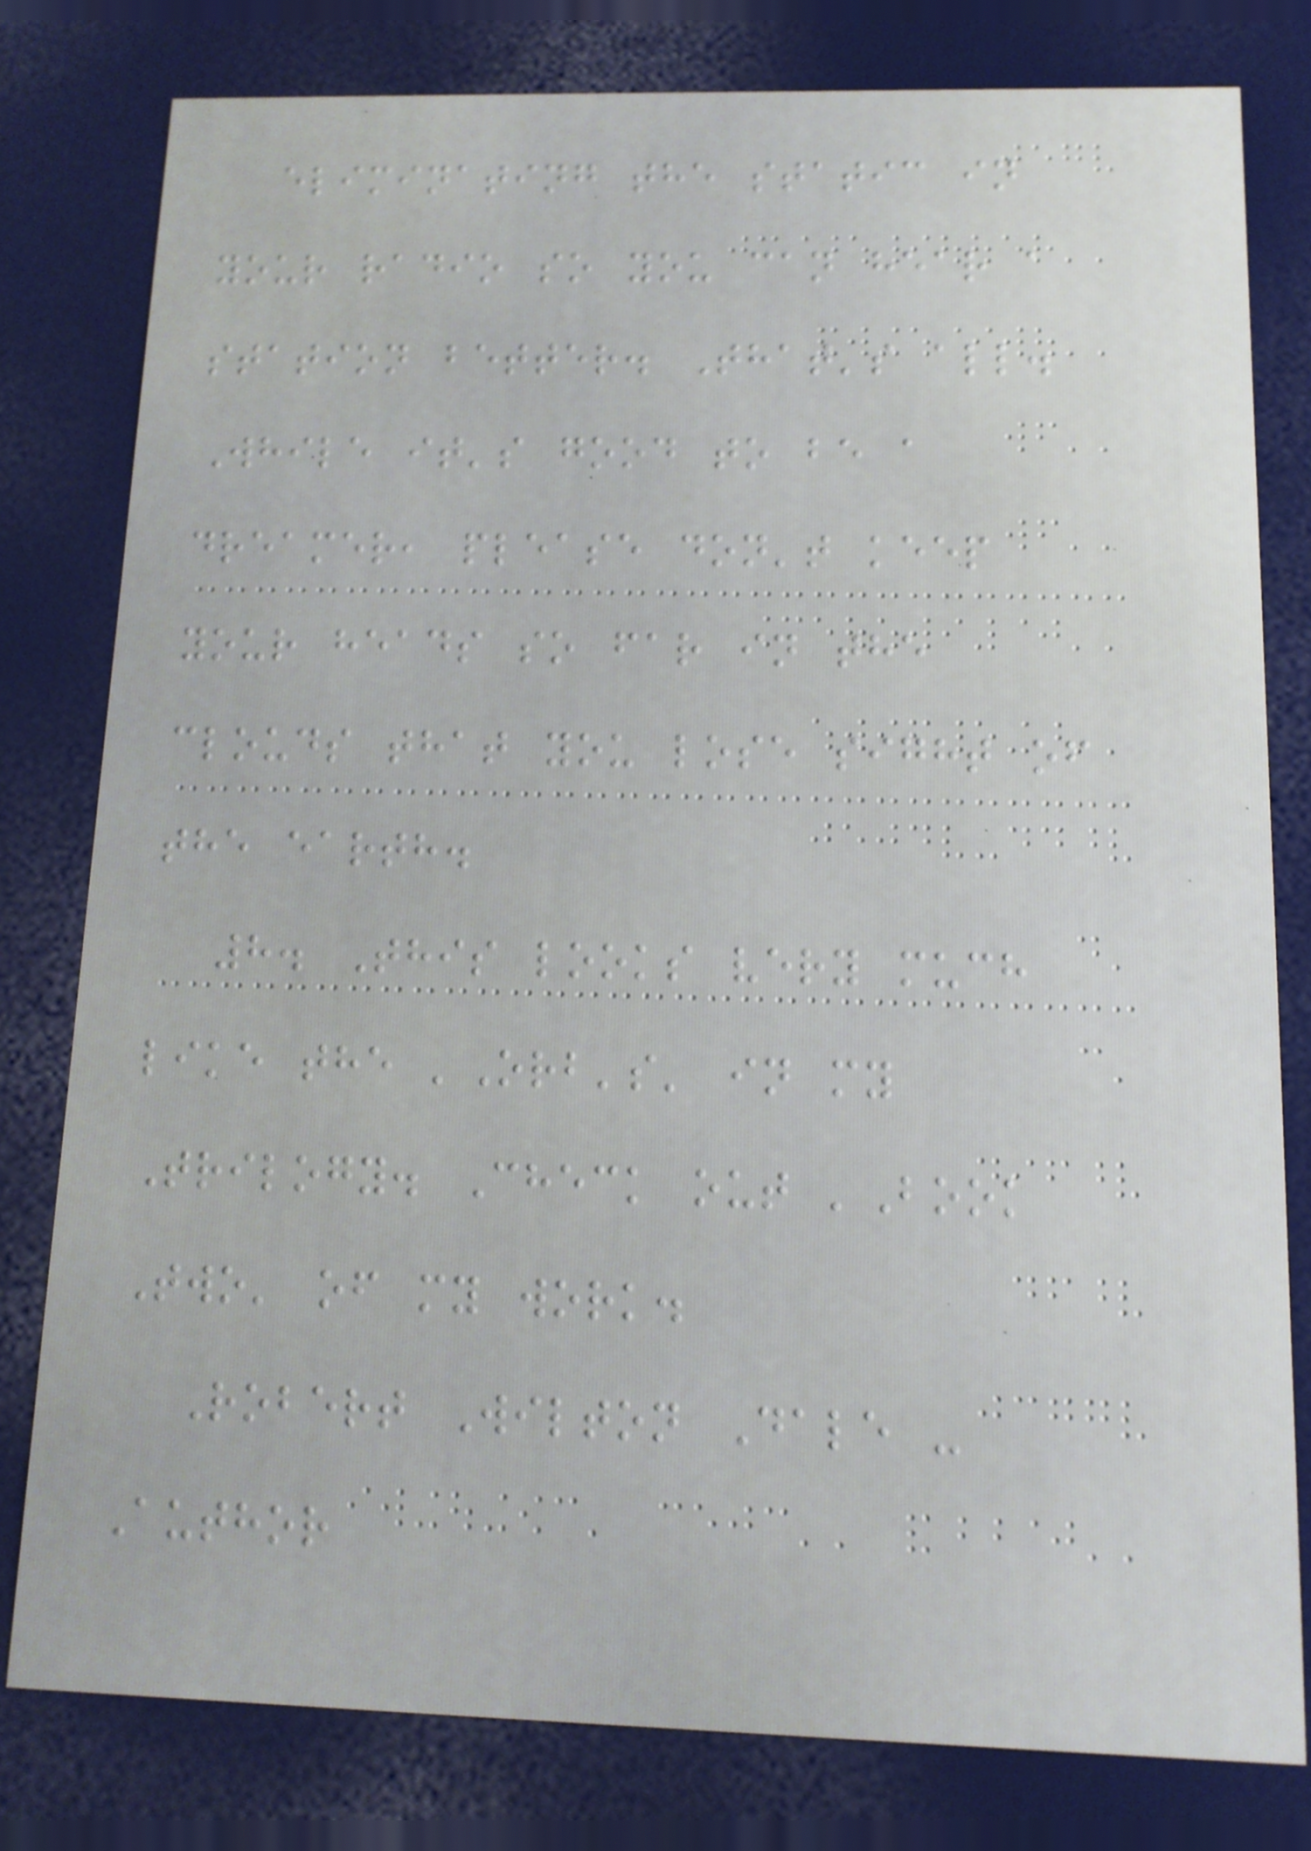eliminating the static in
your radio so you can hear a
station better. That's all.
While it's good to be a
dreamer, please don't keep
your heads so far in the
clouds that you lose sight of
the earth.
8. This looks very much
like the 'Orb's' in my
Trilogy. Check out 'Book
Two' of my work.
Robert Wilton Dale -
Author
